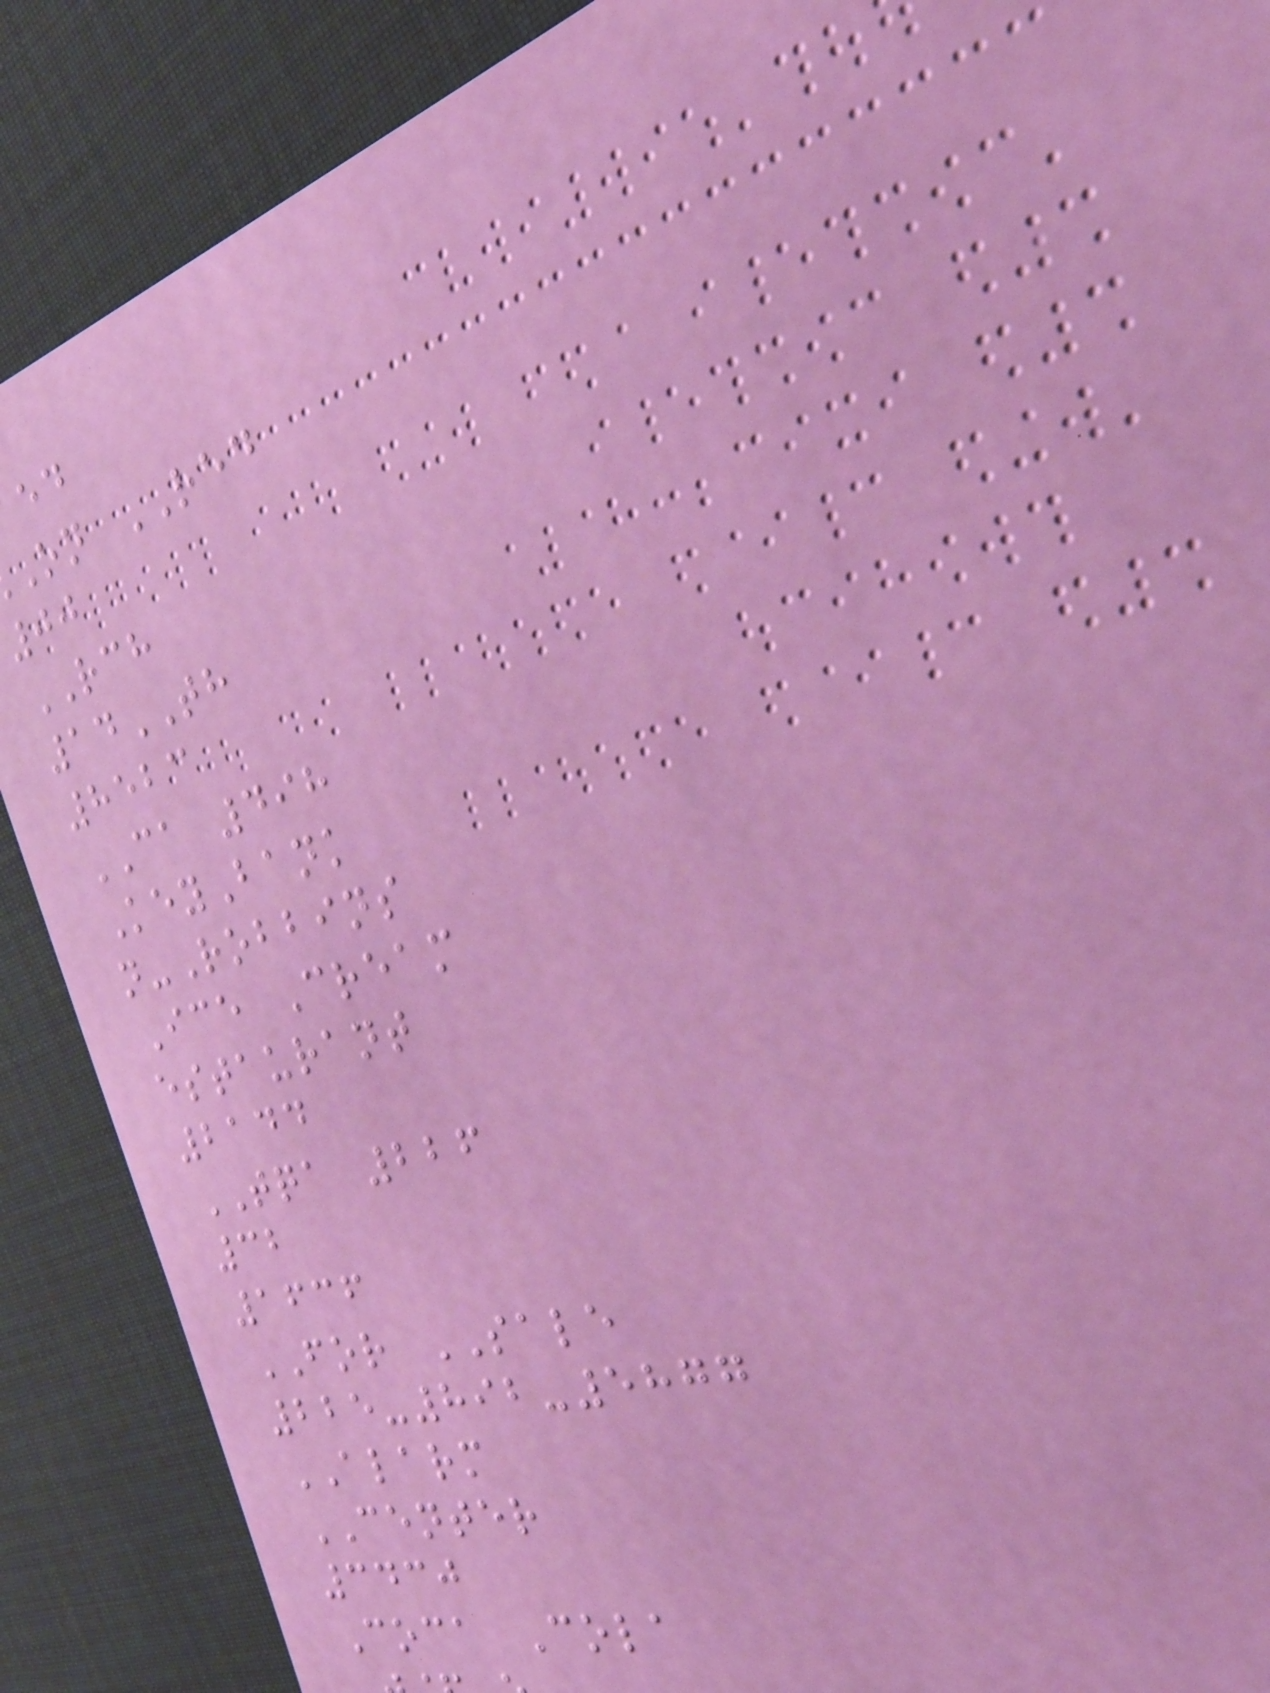on RED
00
RCH
14TH
8523
CA 498
KeyBank
n-Robbins
Ice Cream
estaurant
2144
TQA 226
32
1636
FOR SALE
225-892-5877
ALARM
CENTER
3430
Coca Cola
